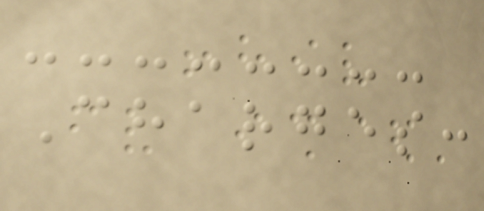Charges:
